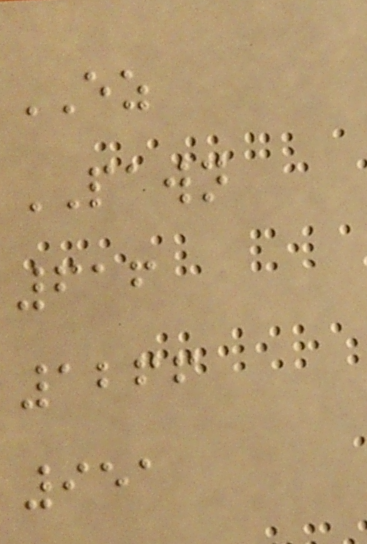EZ
PAWN
616
1266
951
